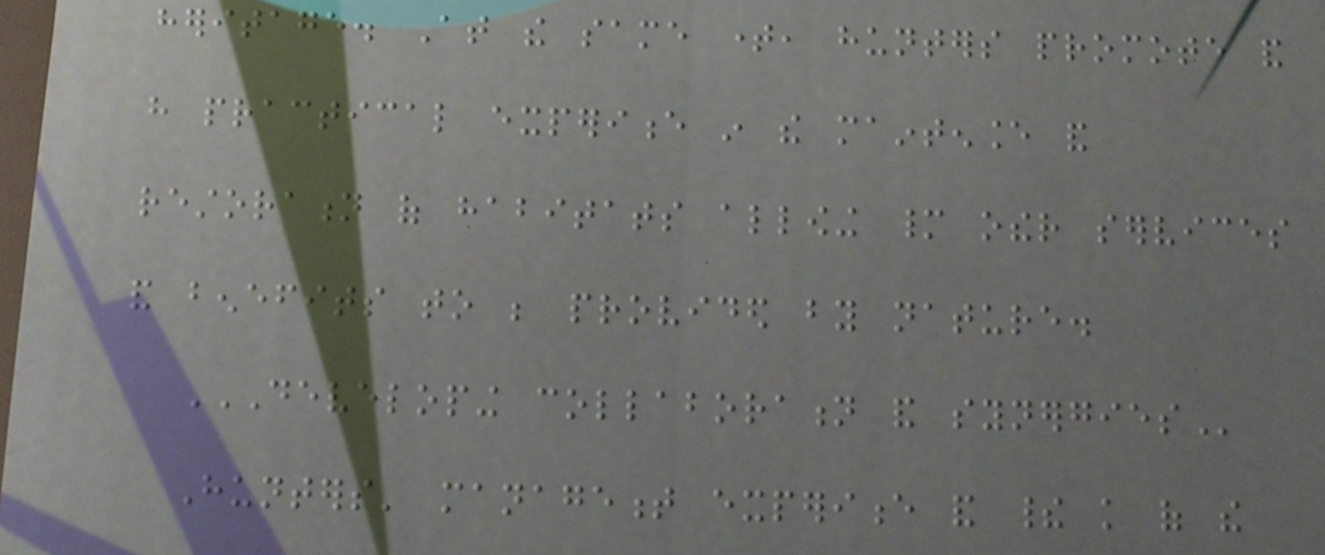heritage. At the same time, hunters promote and
have practical experience in the maintenance and
restoration of habitats allowing many other services
and benefits to be provided by nature.
DEVELOPING COLLABORATION AND SYNERGIES
Hunters' management experience and their knowledge of the
